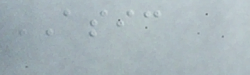ASIC
